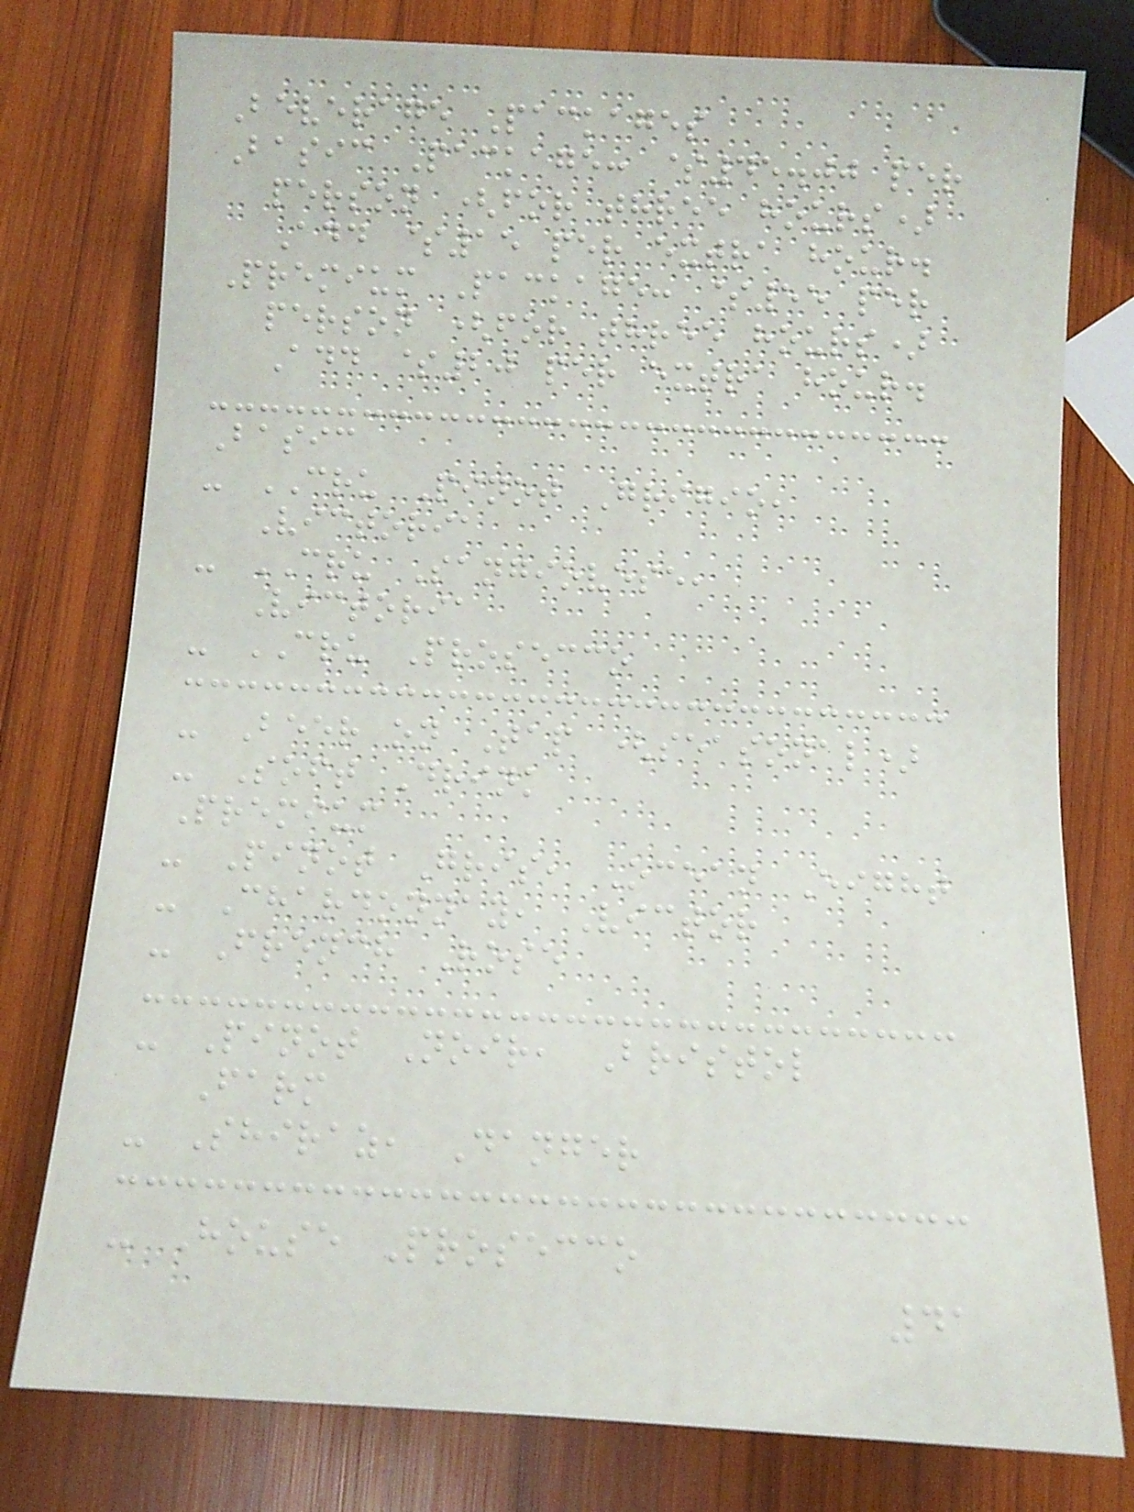Beverage Packages
Basic Package: $45.00 per
person (for three hours)
Add $15 per extra hour.
Premium Package: $55 per
person (for three hours)
Add $20 per extra hour.
Basic
- CRU Pinot Grigio,
Victoria
- CRU Sangiovese,
Victoria
- CRU Prosecco
- Beer on Tap (seasonal)
- Soft Drink
Premium
- Pinot Gris, Ocean Eight
- Chardonnay, Victor
- French Rose
- Pinot Noir, Bristol
Farm
- Shiraz, Danger
- House Prosecco
41
